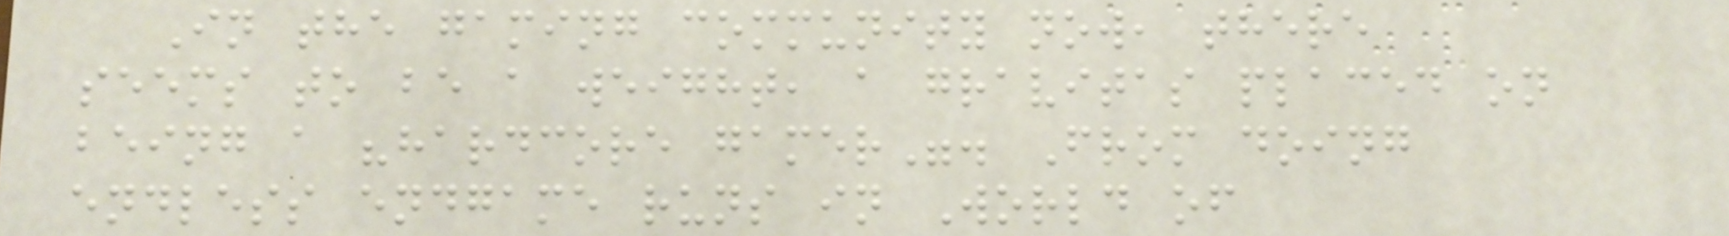In the gaming community now, there
seems to be a weight, a gravitas placed on
being a "hardcore gamer". From doing
endless endgame runs in World of
